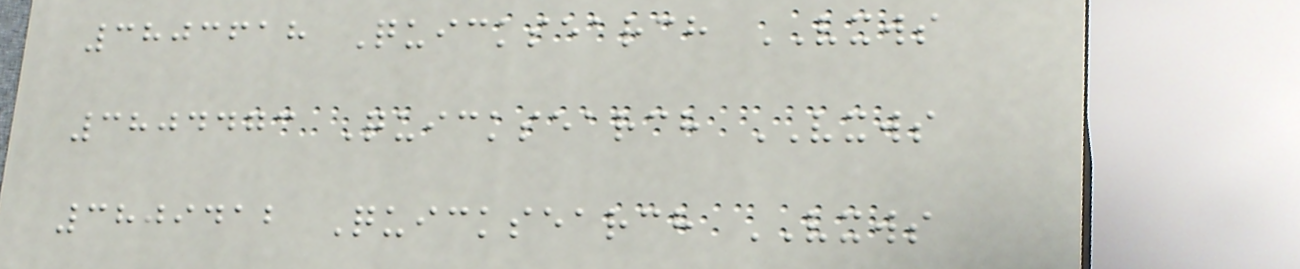3803618 Quicksearch VXWS
3804473 Quicksearch VXWS
3809412 Quicksearch VXWS
